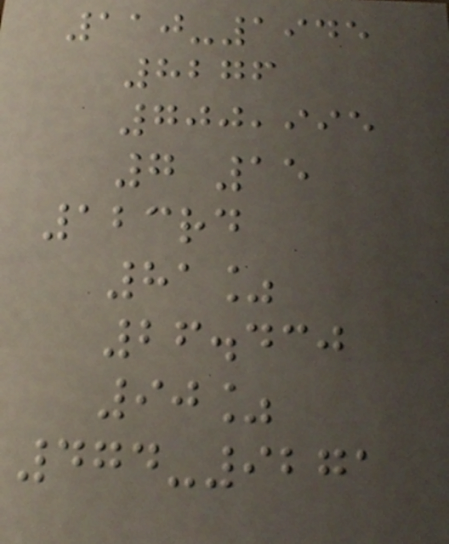110-1945
8276
700,995
7 15
123rd
81%
26.430
90%
474-9271
